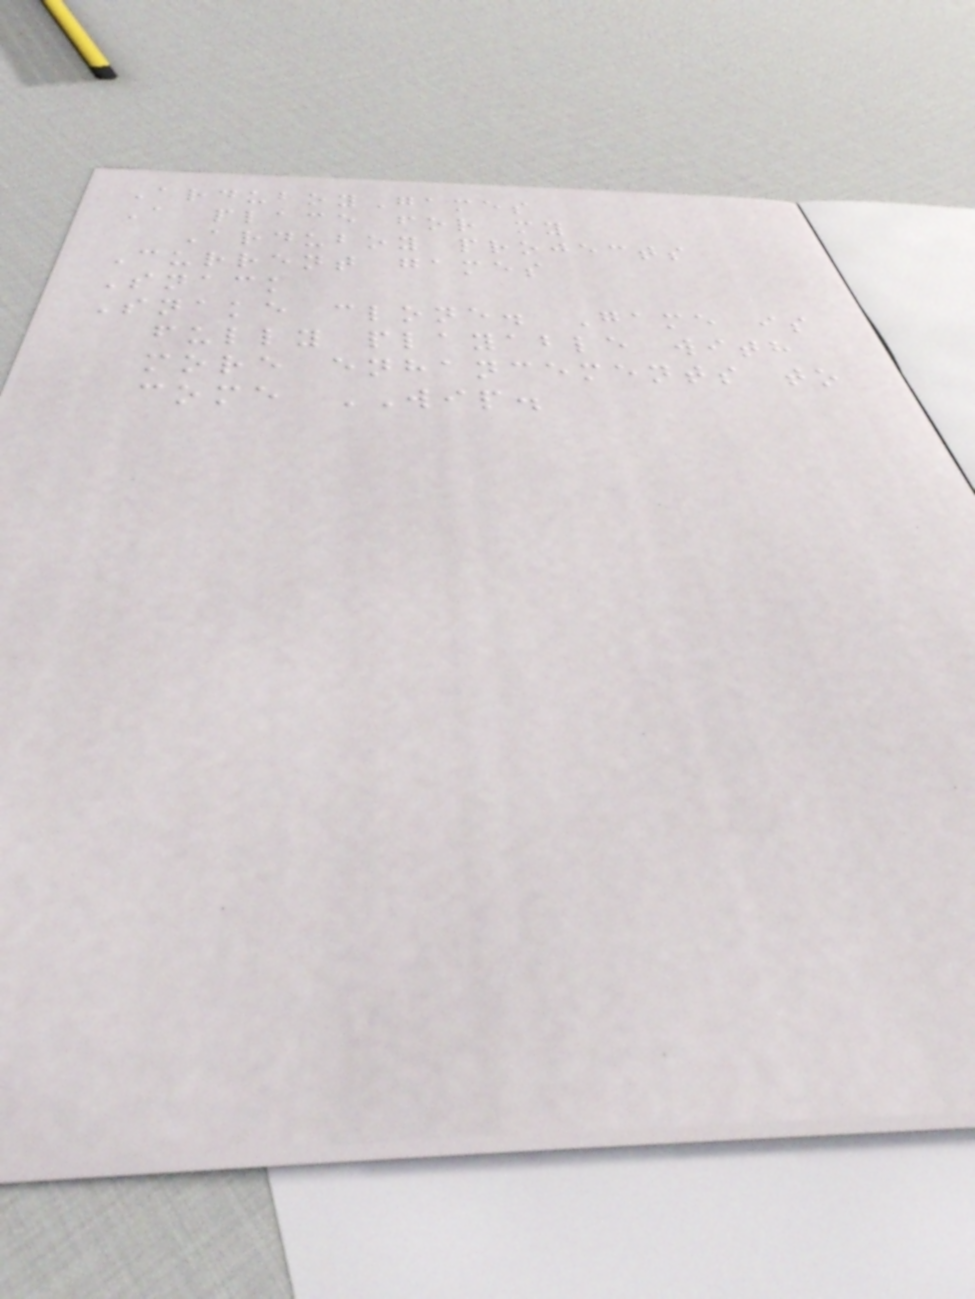ArduboyGames
A place for my
Arduboy projects
Current games
Snack
Snake clone. Game is
fully playable with
more enhancements to
come WIP.
